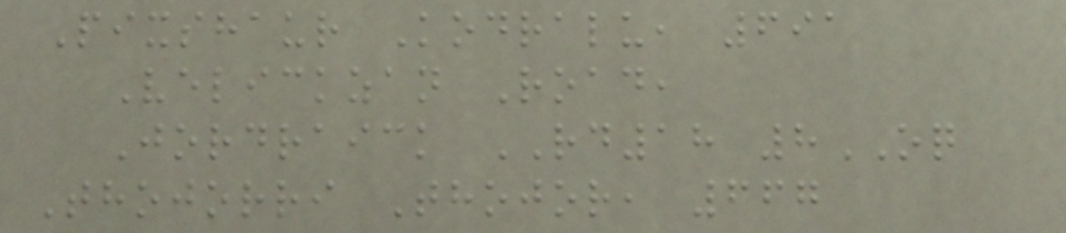Pixshaur Kodralu, 691
Velickzan Road,
Jordraick RD18 8OQ
Thojorri Thojor, 667
